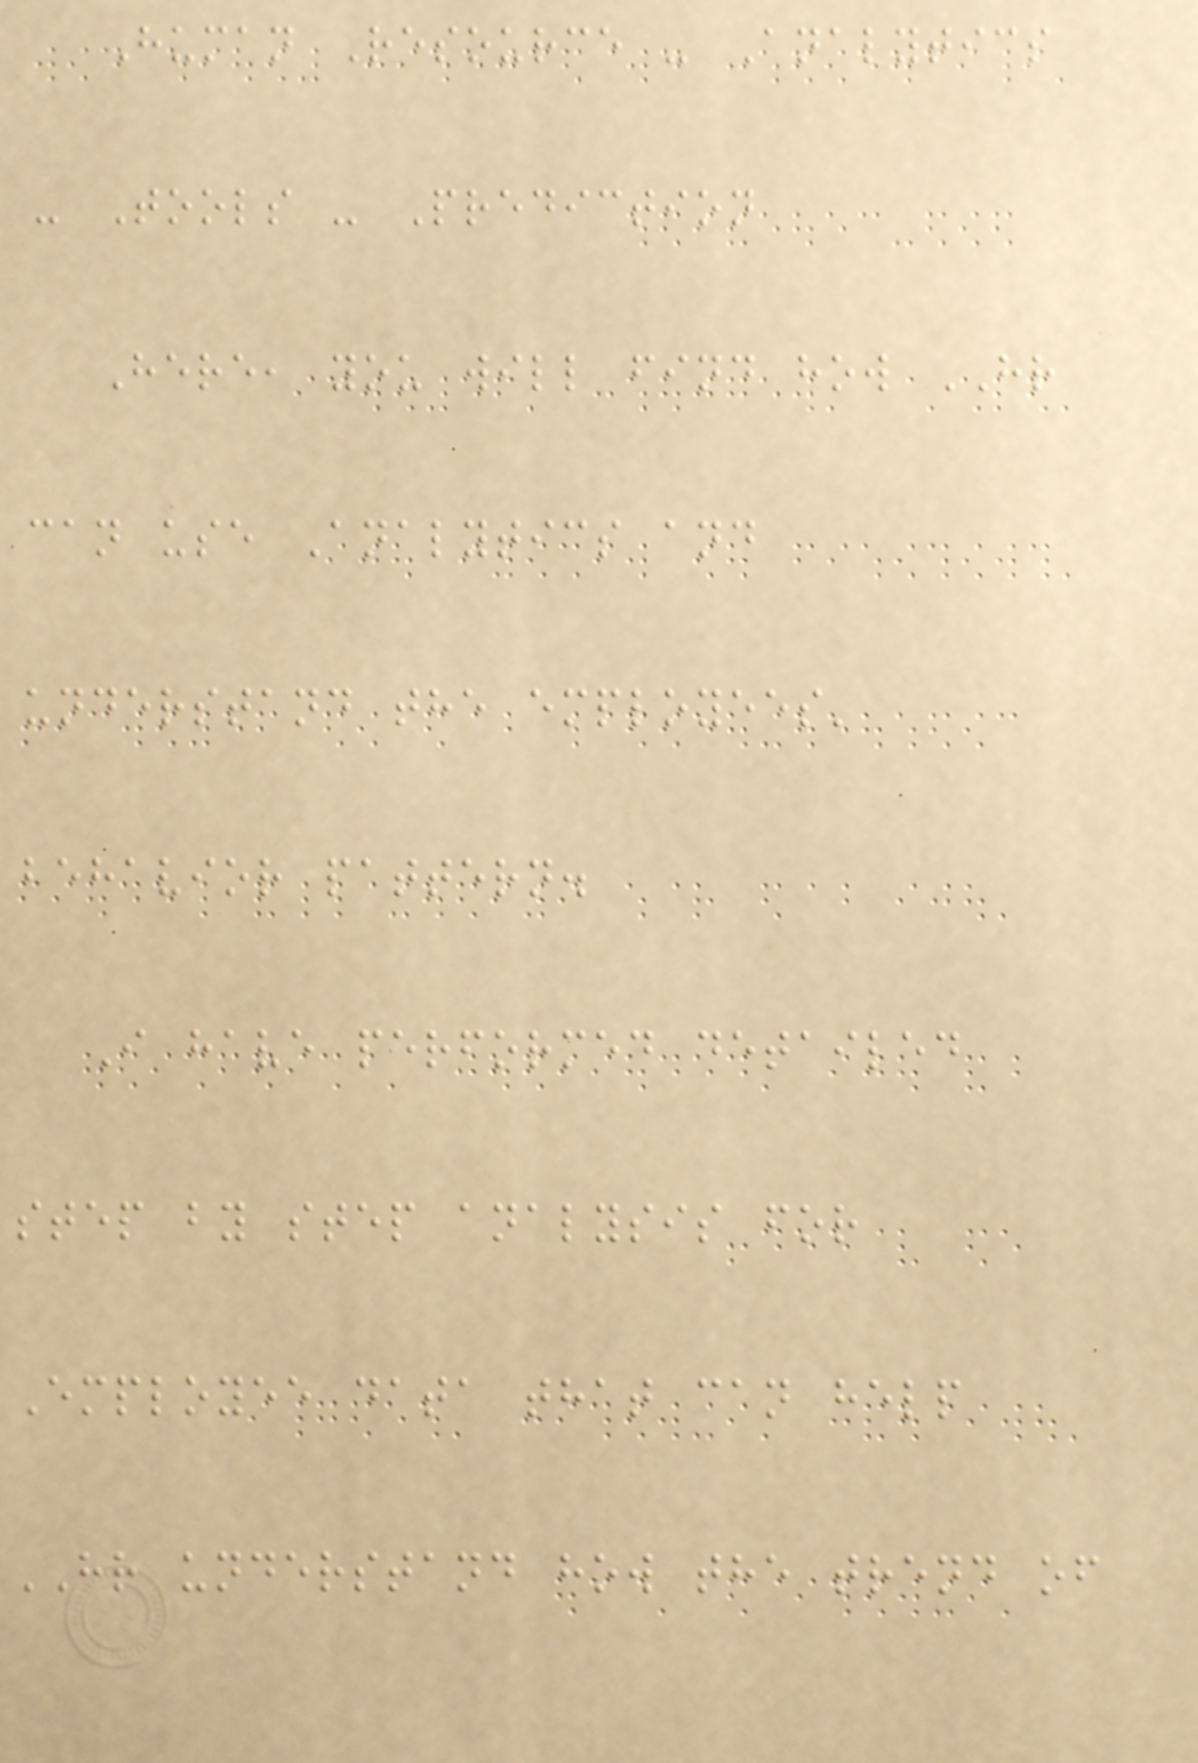Human Resource - Analytics
- Tools - Prediction
Here, you will find how HR
can use Analytics and
understand the employees'
behavior pattern.
I have performed detailed
step by step analysis for
Employee data that can help
HR understand how the trend of
